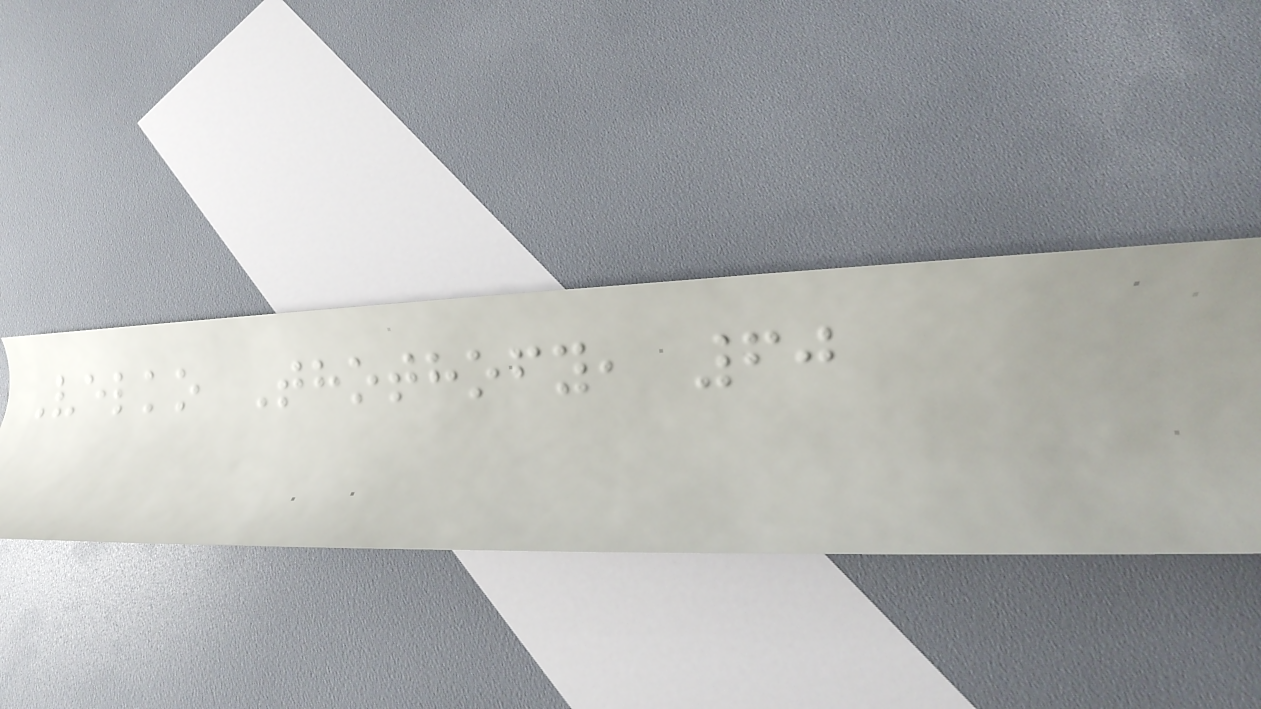Velko Thothofy, 60
